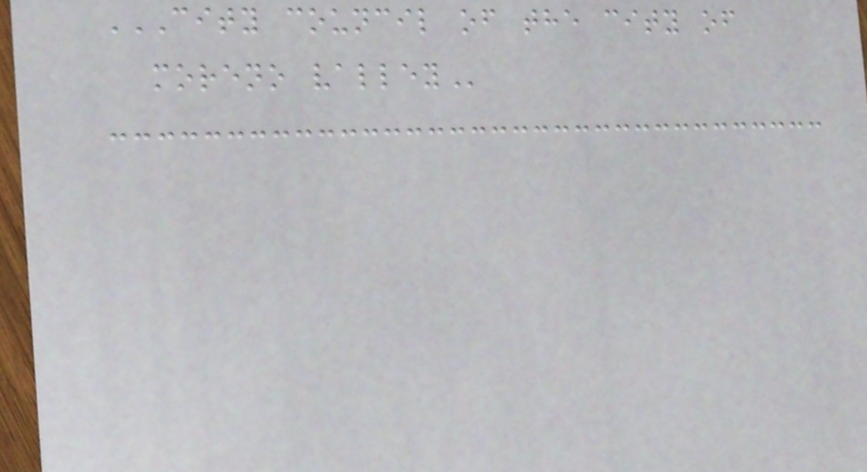CITY COUNCIL OF THE CITY OF
MORENO VALLEY
